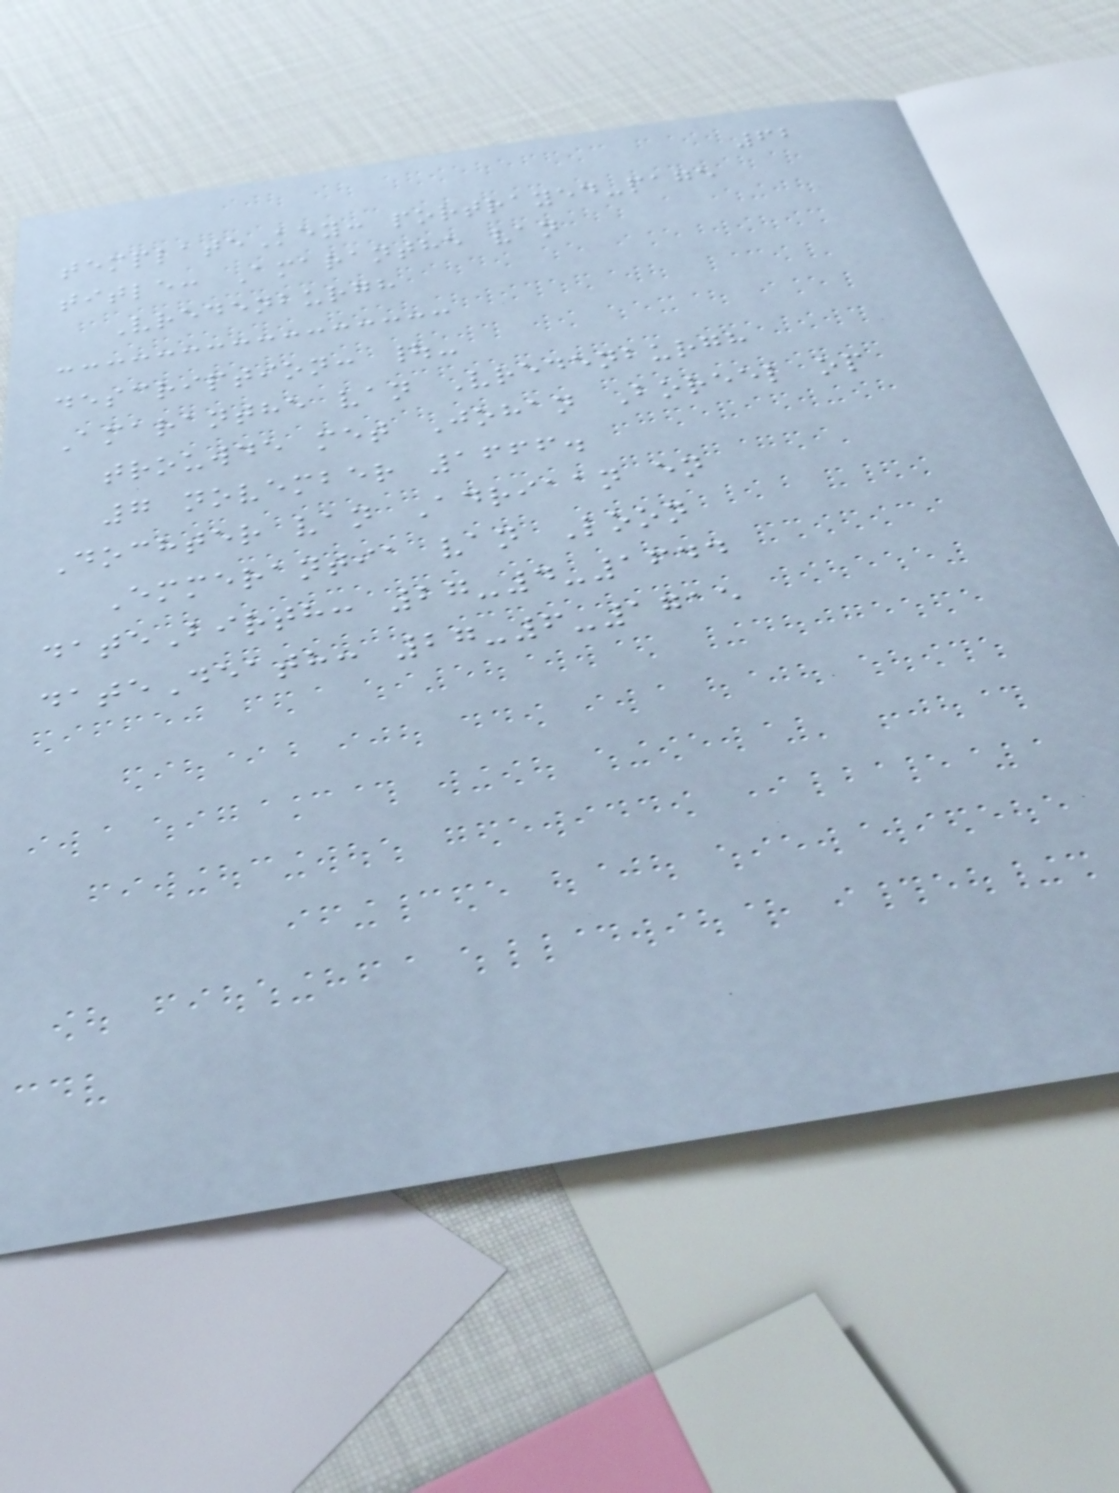62
templateKey: portrayed-page
title: Amaranthe van
Vredenburgh
description: |-
Amaranthe van Vredenburgh
trouwde met Johan Boreel op
7 november 1666.
Dochter van Adriaan en
Emmerantia van Loon
dateBirth: 27-4-1644
dateDeath: 27-6-1715
